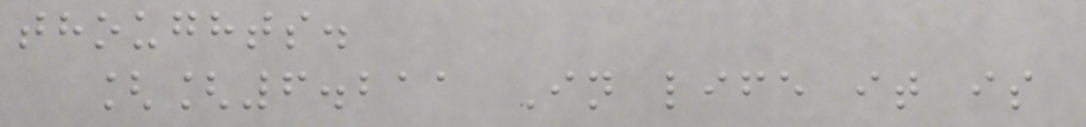thoughts.
[[6.211 In life it is
